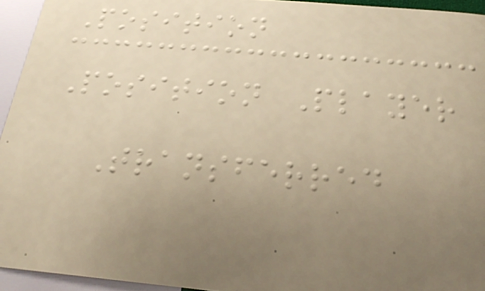Position
Position Player
Transferred
